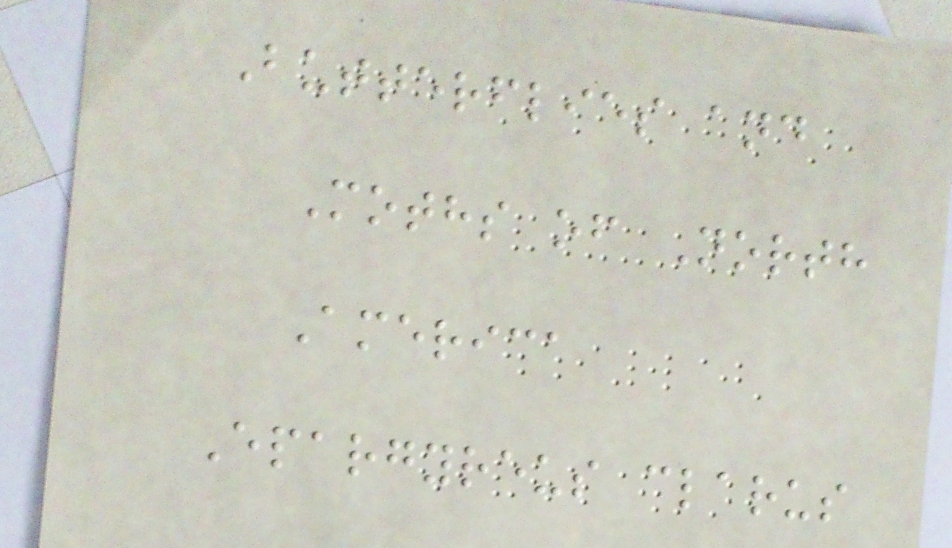Butterflies and
Moths of North
America
Epargyreus clarus
